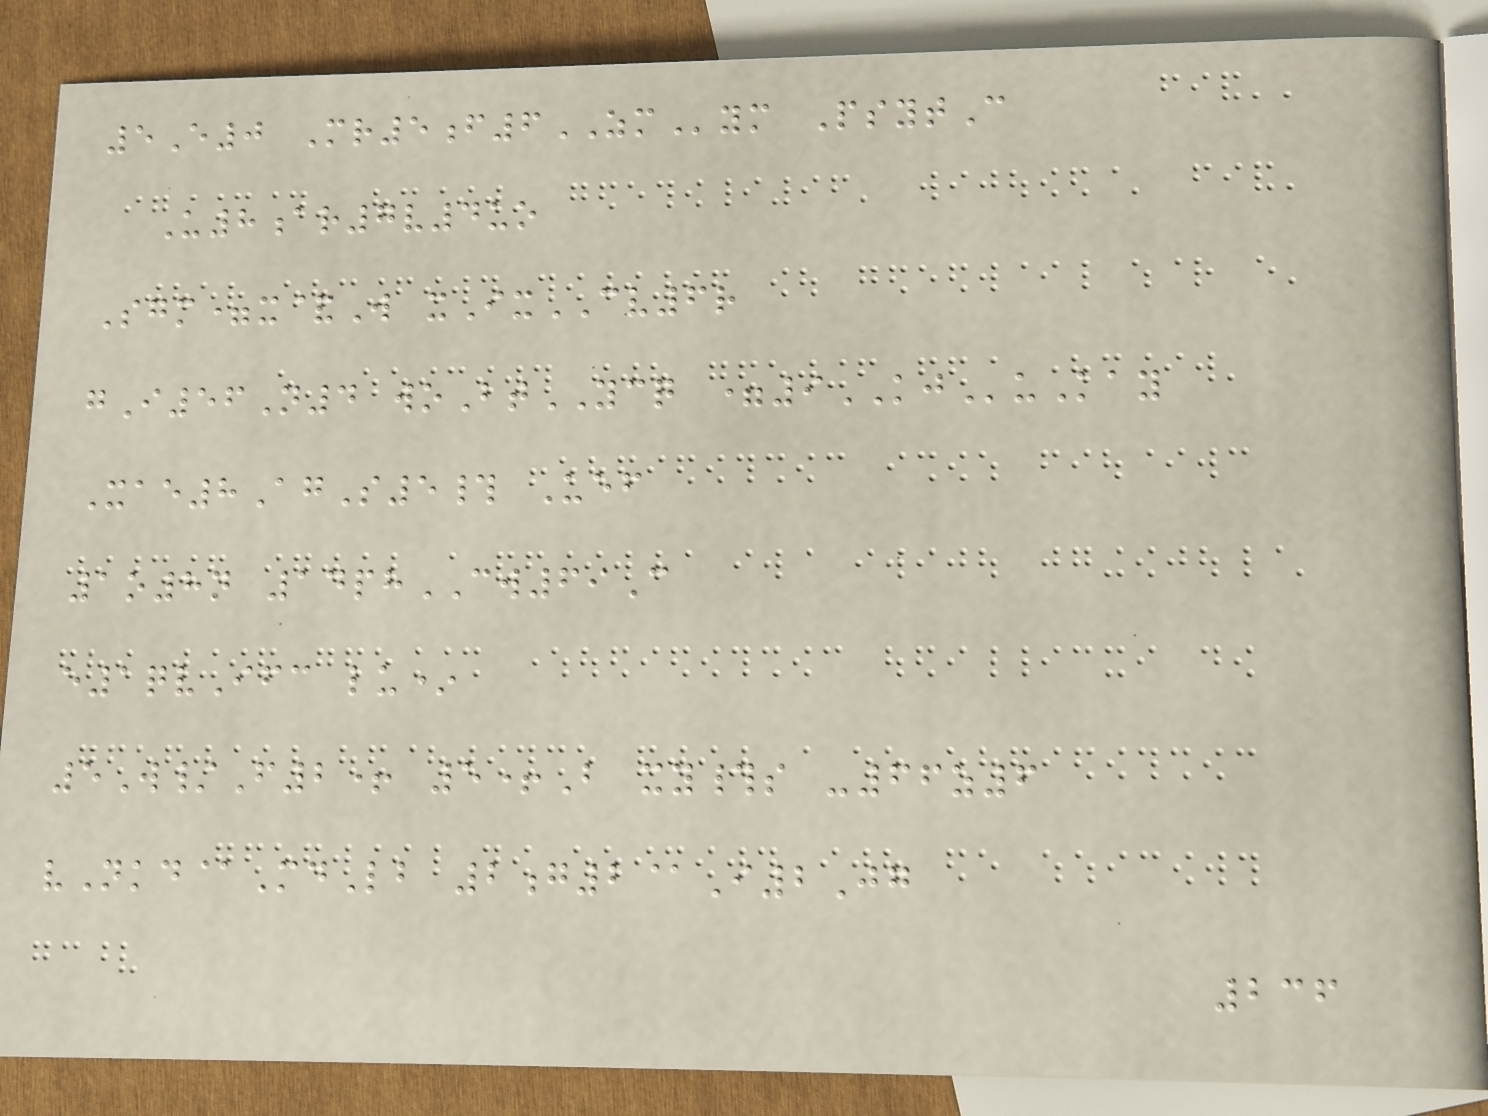5E0 Mr5f6ZMym PsytC
U8ar7v4uo
Sgm=x&W xIxCV6r
gI56N4 woBtYCQ =9KJuKay
Xae8AgS5# Uef
1o8n 14phCW69C
e1qvIfc lu*
5W/F2+ 5+B xy#s -66z6
vNkd@MdLb 2g2@I2Jg
236
